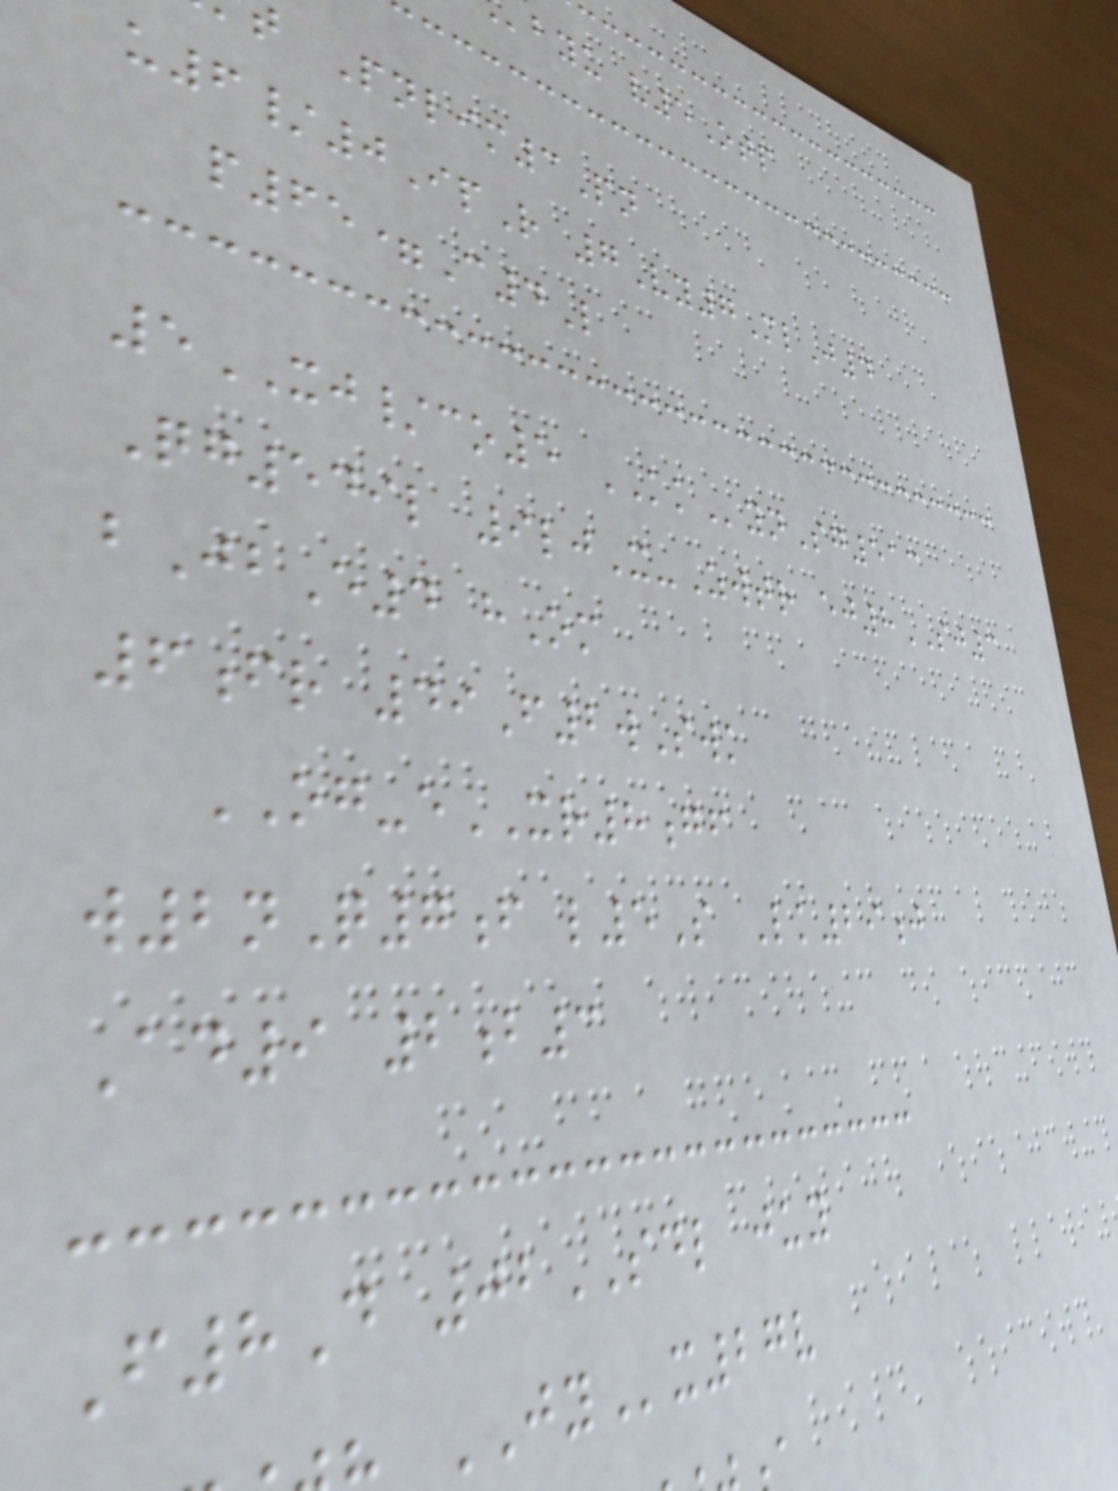byu v5Otp
Pnlim3Pn
u6/0IpR 7Vy7MlJ4
p65=C4L
5XJ/co5 KKynSg513
Qg549l 9ljX-Zwtr ej8SJ3
bJbE4 hOm
6fr 49F2wSwk
OG-eXR8gf
w2nQ7f l5S Lk29j
Ad9 2b3
F8D 02SDL juy
JYx27v
